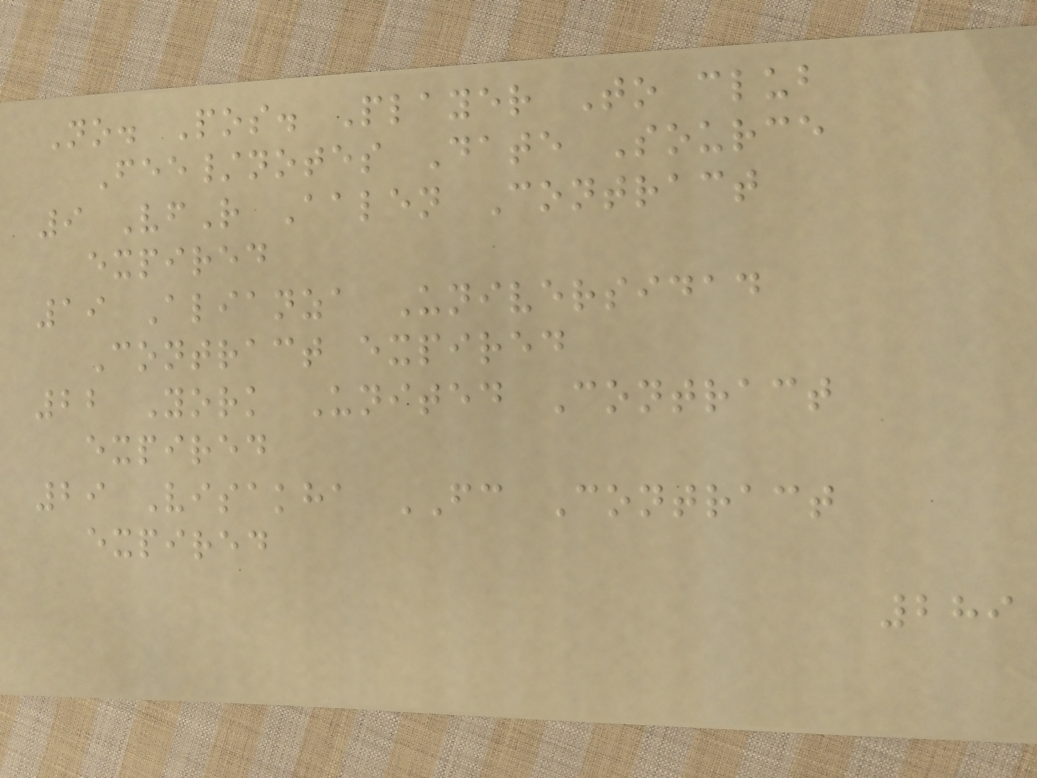No. Pos. Player To club
Fee/notes Date Source
9 VfR Aalen Contract
expired
19 Alianza Universidad
Contract expired
22 York United Contract
expired
29 Visakha FC Contract
expired
289
